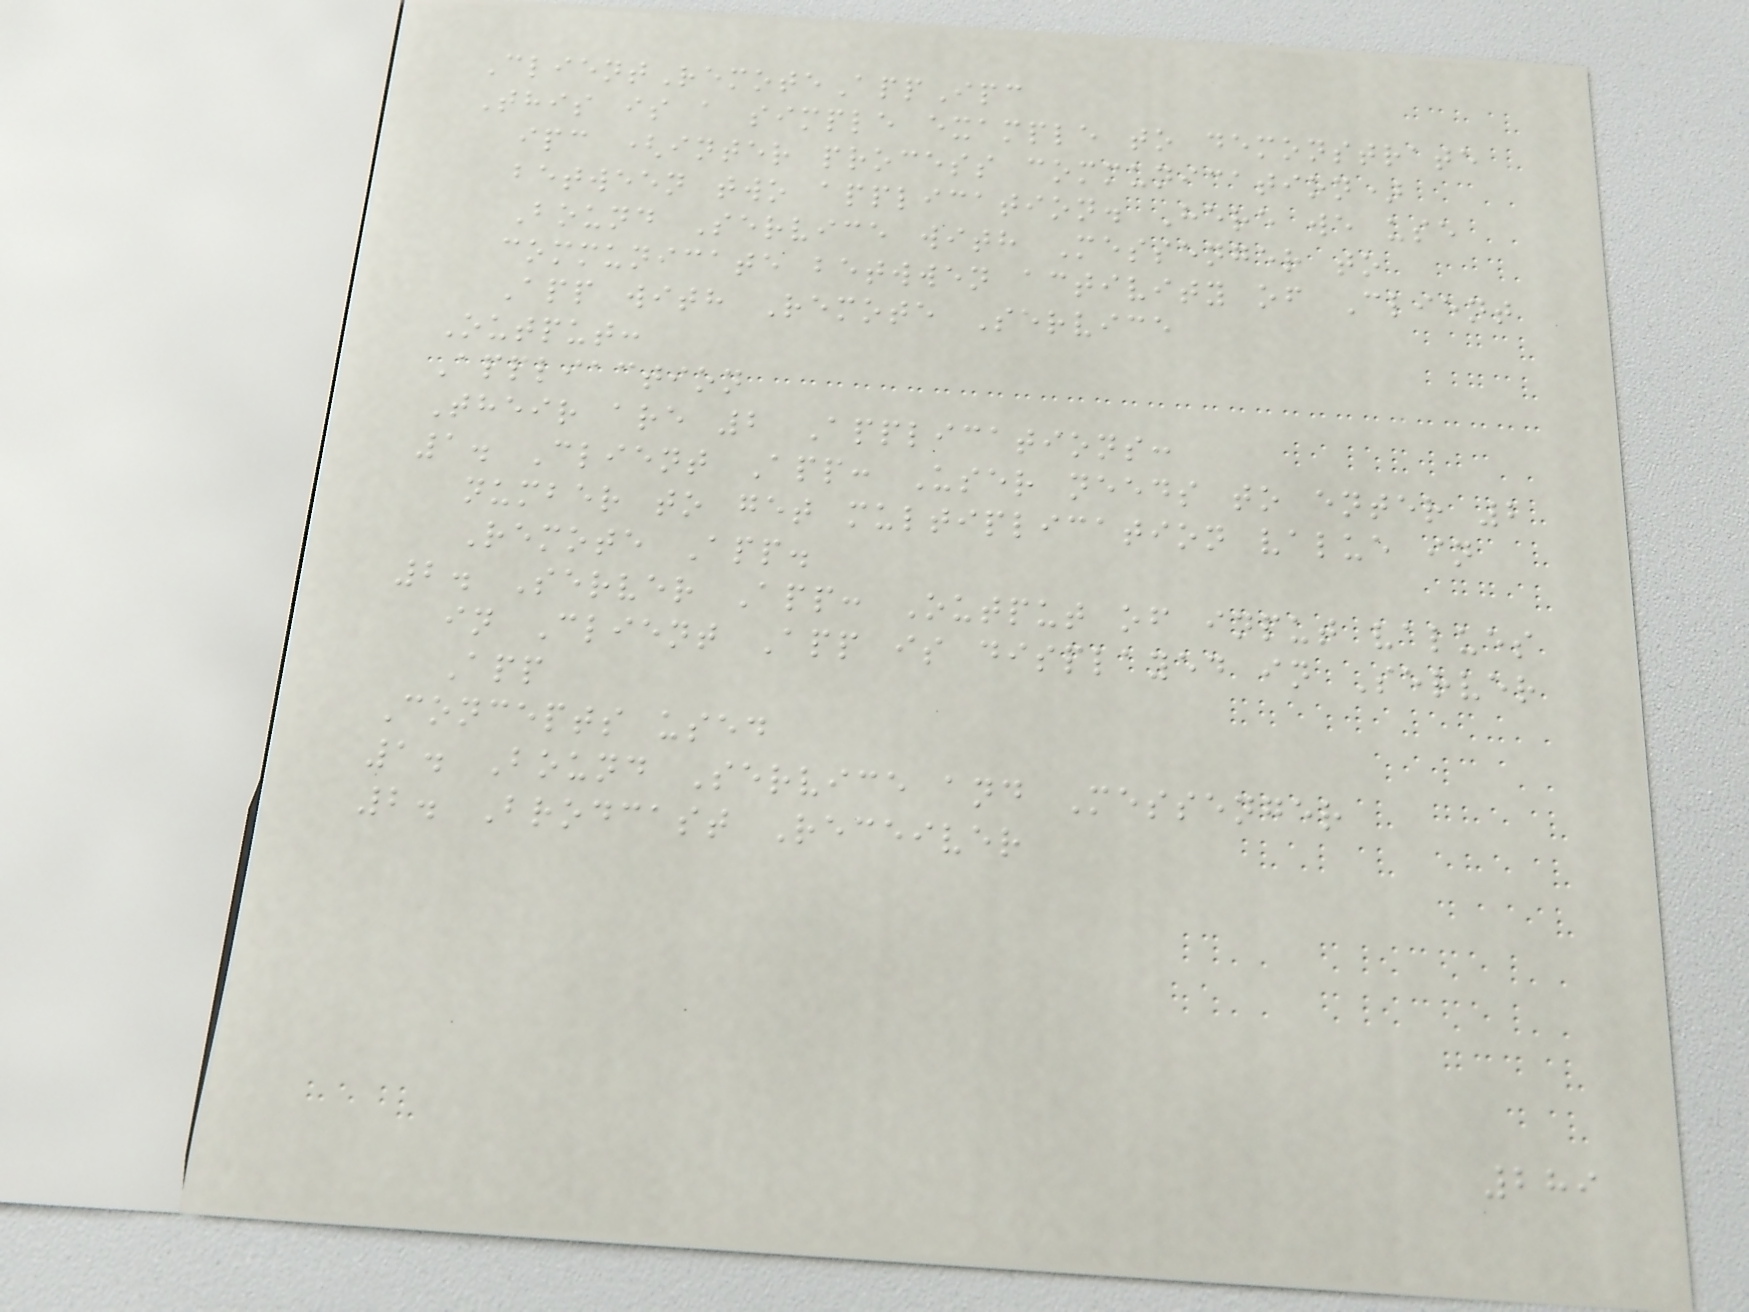ClientRemoteAppIpc
This is a simple example to demonstrate
ipc (inter process communication)
between two application. Here we use
Bound Service with Messenger to
communicate betwwen activity of Client
App with Remote Service
Output:
Appliaction
Their are 2 Applications:
1. Client App: User needs to enter 2
number to get multiplication value in
Remote App.
2. Server App: Output of input values
in Client App is displayed in Server
App
Concepts used
1. Bound Service and Messenger
2. Brodcast Receiver
289
